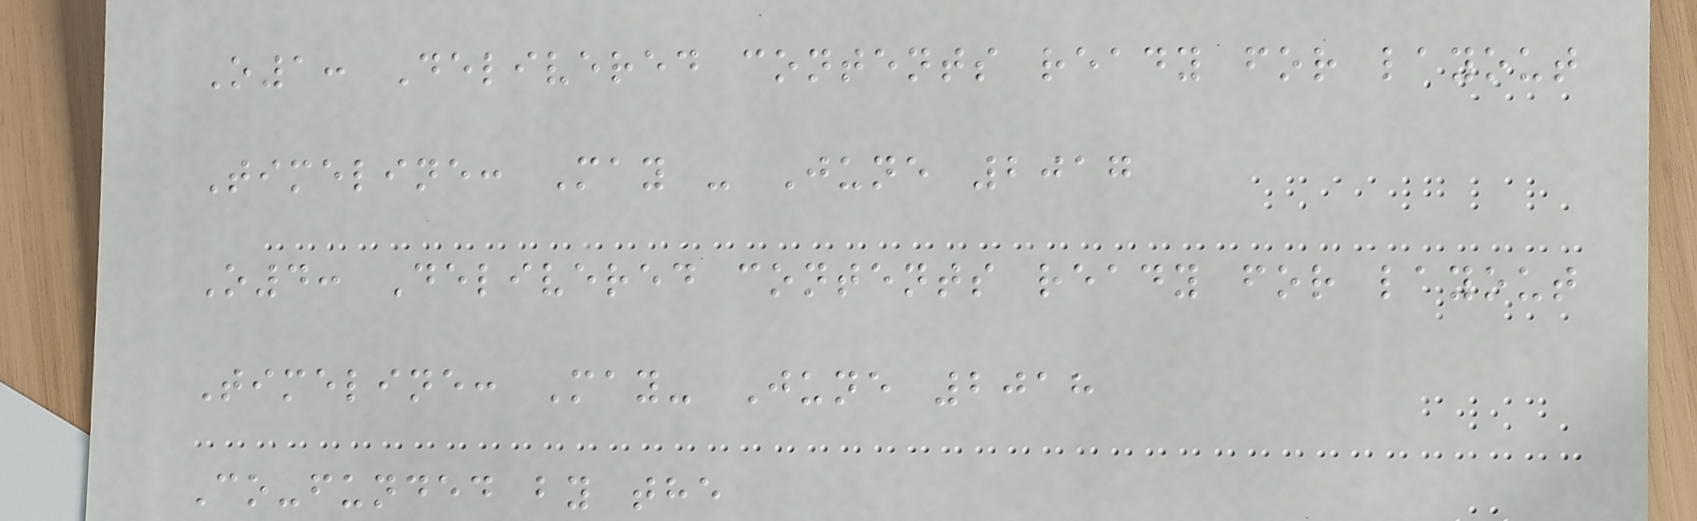O1: Delivered contents ready for layout
Timeline: May - June 2017
O4: Delivered contents ready for layout
Timeline: May- June 2018
Co-funded by the
